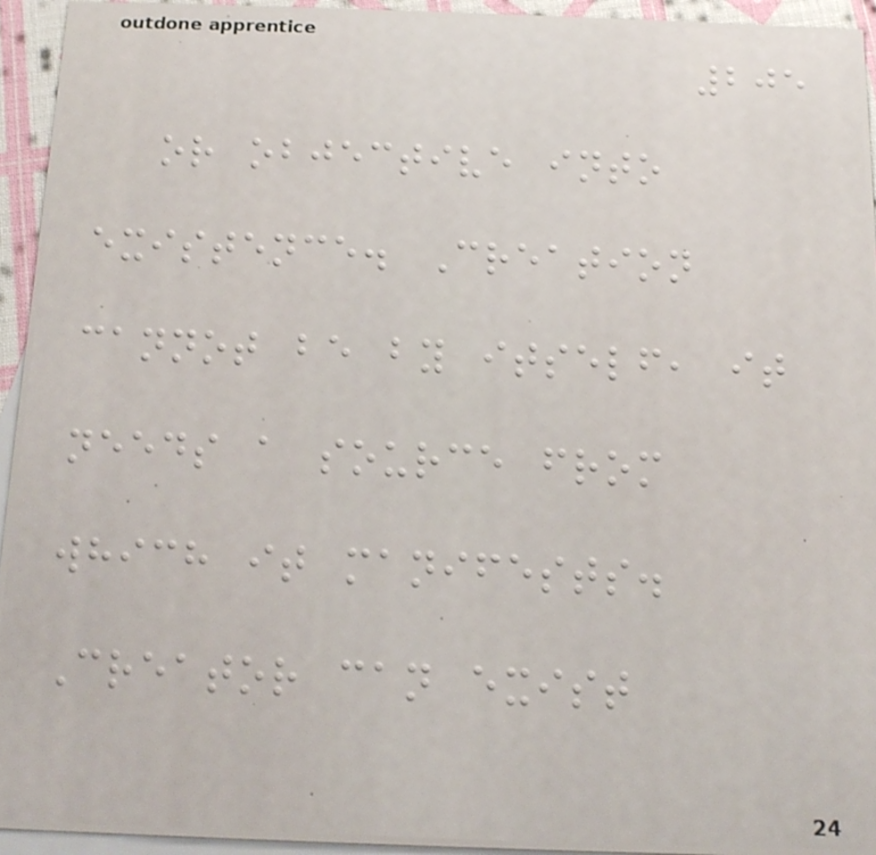205
or objective into
existence. Creation
cannot be by itself, it
needs a source from
which it manifests.
Creator can exist
